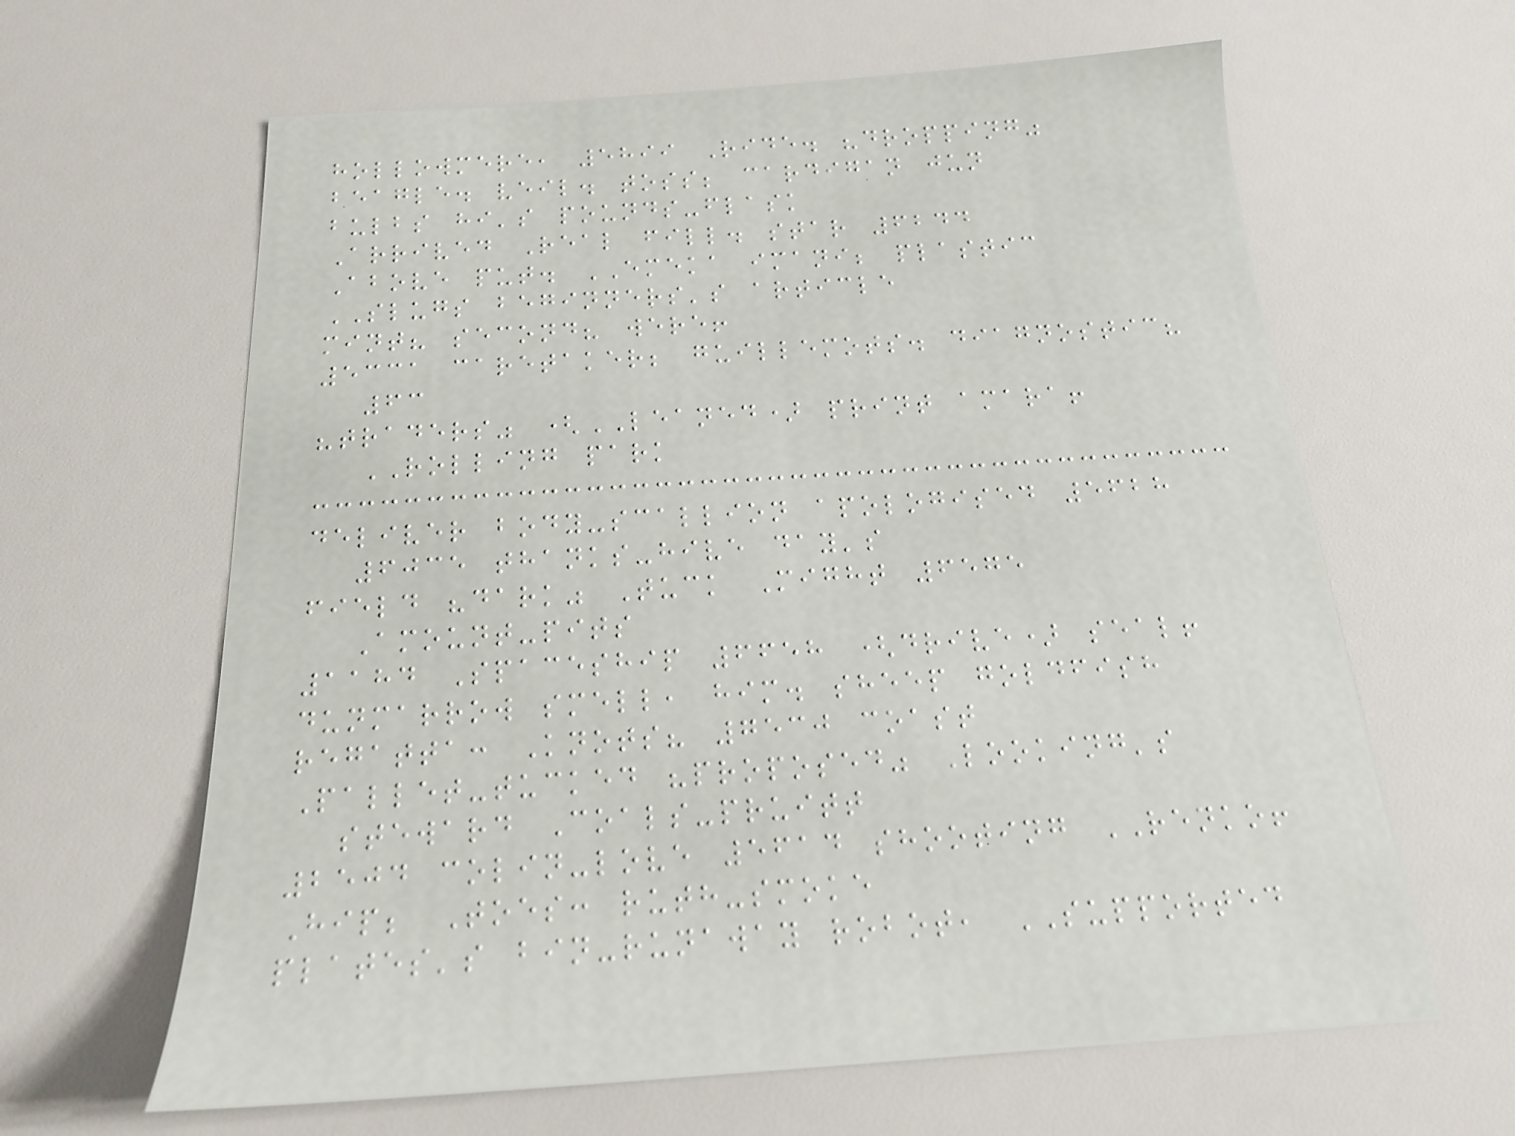hollowmere, 5899 Ride. "dropping"
beagle. veil. toss; cardigan jun
bulbs hi's pounds-flask
Arrived Real fill. star 6244
Above put. EMEKA imani; plastic
SLUGS beginners's article
mint? second? were!
5331 caretaker; guillemots. diagnostic?
63
"traders" (LEANED) print amara!
ROLLING park
deliver body-scallion apologised 5628
6035 thanks-hive day's
field "dark" Tuck Might 6575
Amount-pits
1184 Spaceship 6658 (drive) seal!
dunmarrow smell, him. sheep goldfish
regatta: Knots? 7530 coast
Pallet-tucked "proposed" Looking's
steward Coals-pruitt
2504 colin-love 5614 shooting RENKO!
Hip; Toes: ruth-smoke
plates's bin-runaway robot, SUPPORTED
